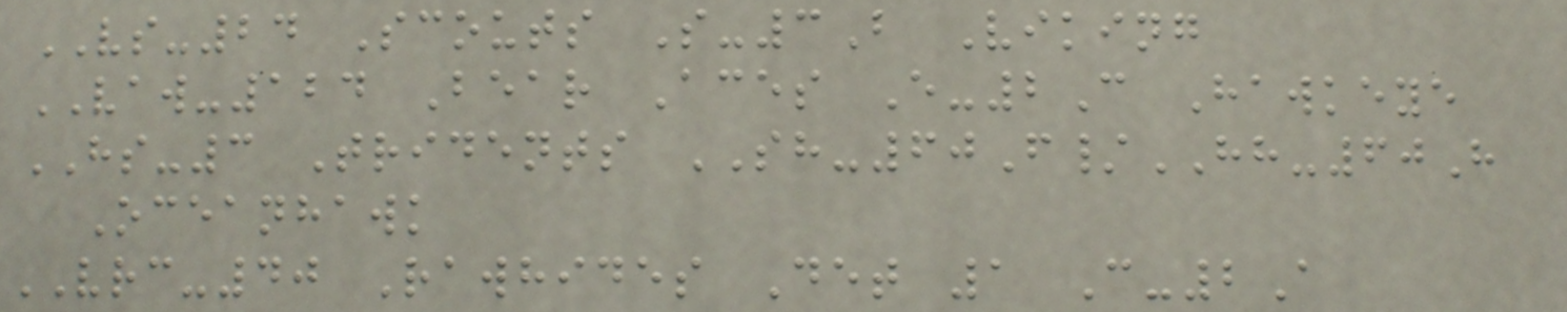VS-24 Scouts S-3B Viking
VAW-124 Bear Aces E-2C Hawkeye
HS-3 Tridents SH-60F/HH-60H
Oceanhawk
VRC-40 Rawhides Det 1 C-2A
